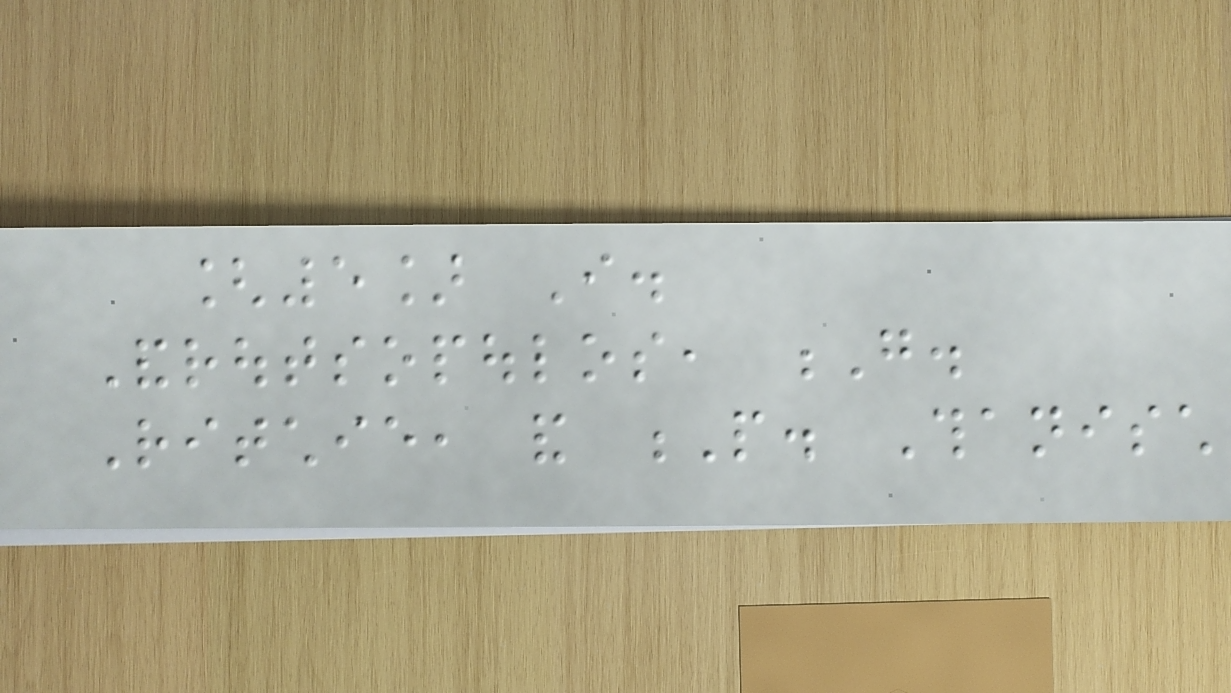[5] I.
Androutsopoulos, G.
Ritchie, and P. Thanisch
